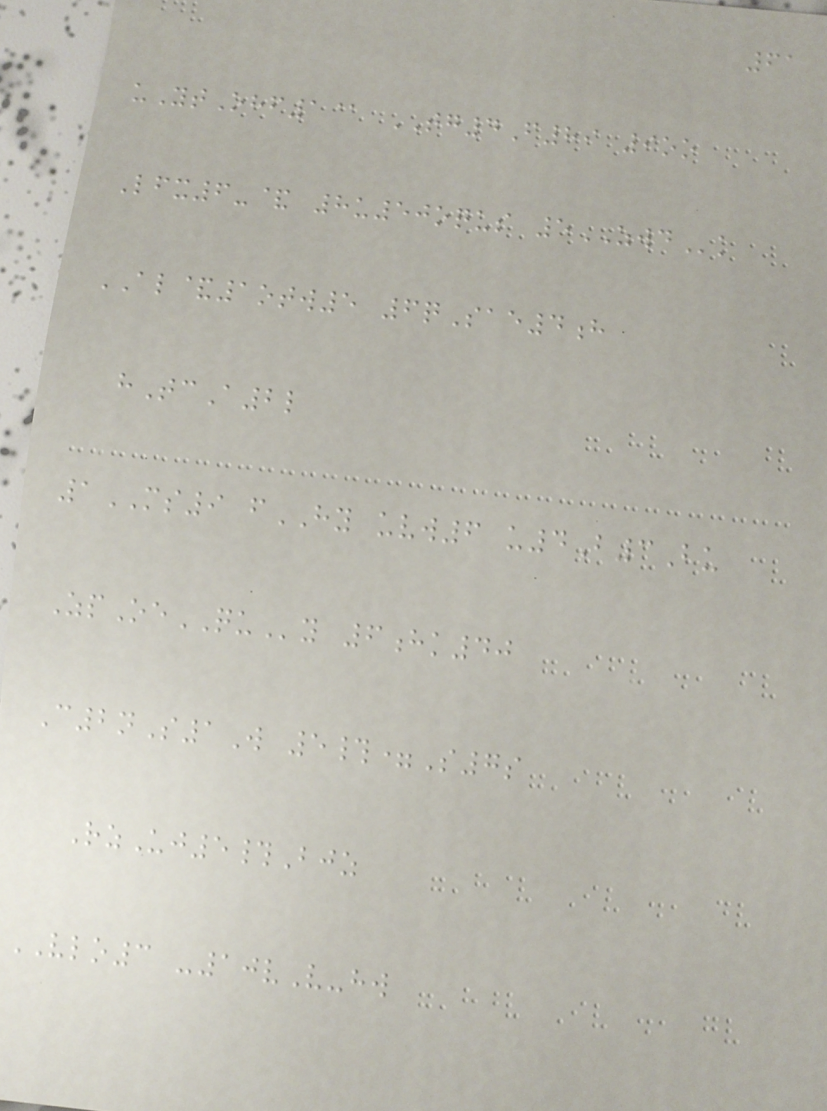61
uYtOhf1@ TG4F89 9oo
Lfx6-& 8u50oqus 5ZWDk
AL&1otw5 6qSae4h
hTcA2l
1MS9 fHY uvw6 u4B3Bu
ZpOeQUy 6hk40
C2nS1W 5#=S7s
RzUj5#Bjz
VLO3 -10vV-hw
